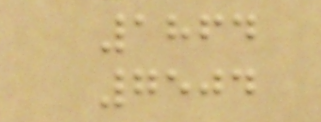1864
7504
